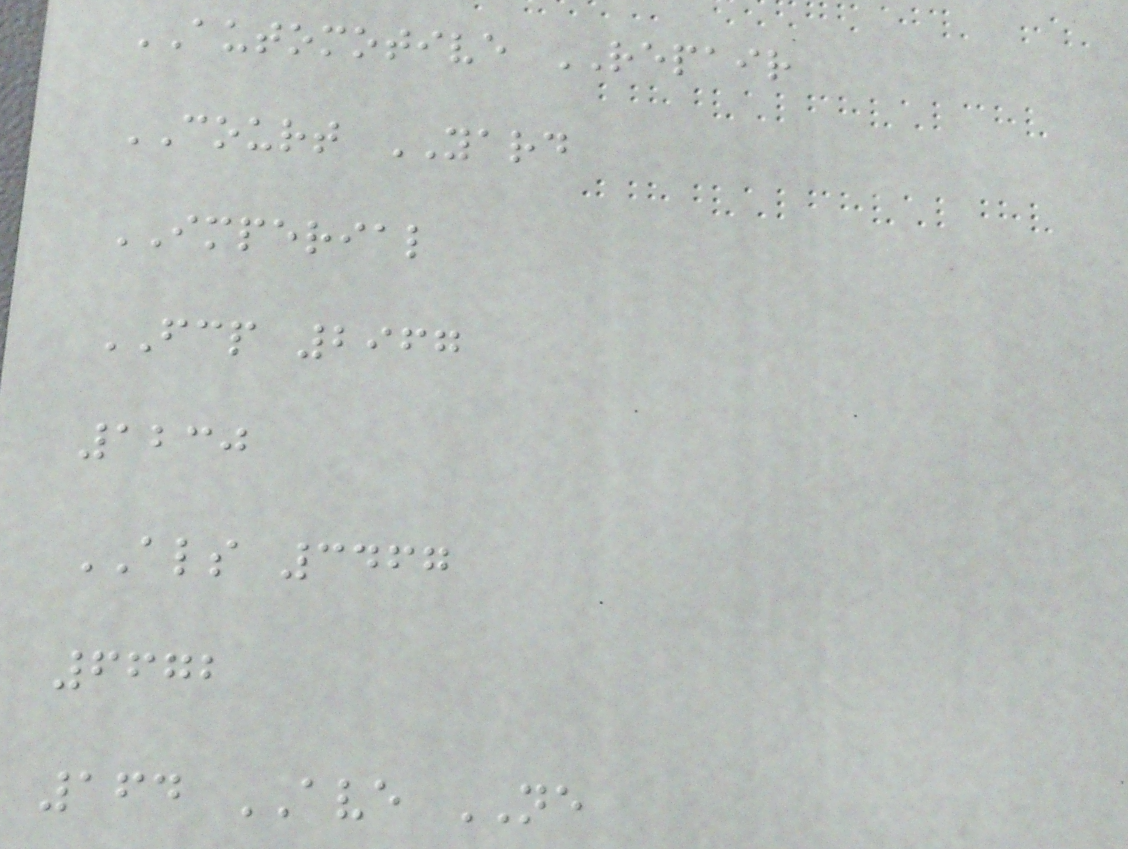AUTOMOTIVE REPAIR
COURT YARD
IMPERIAL
FCP 2967
1230
ALS 3467
6672
164 AVE NE
